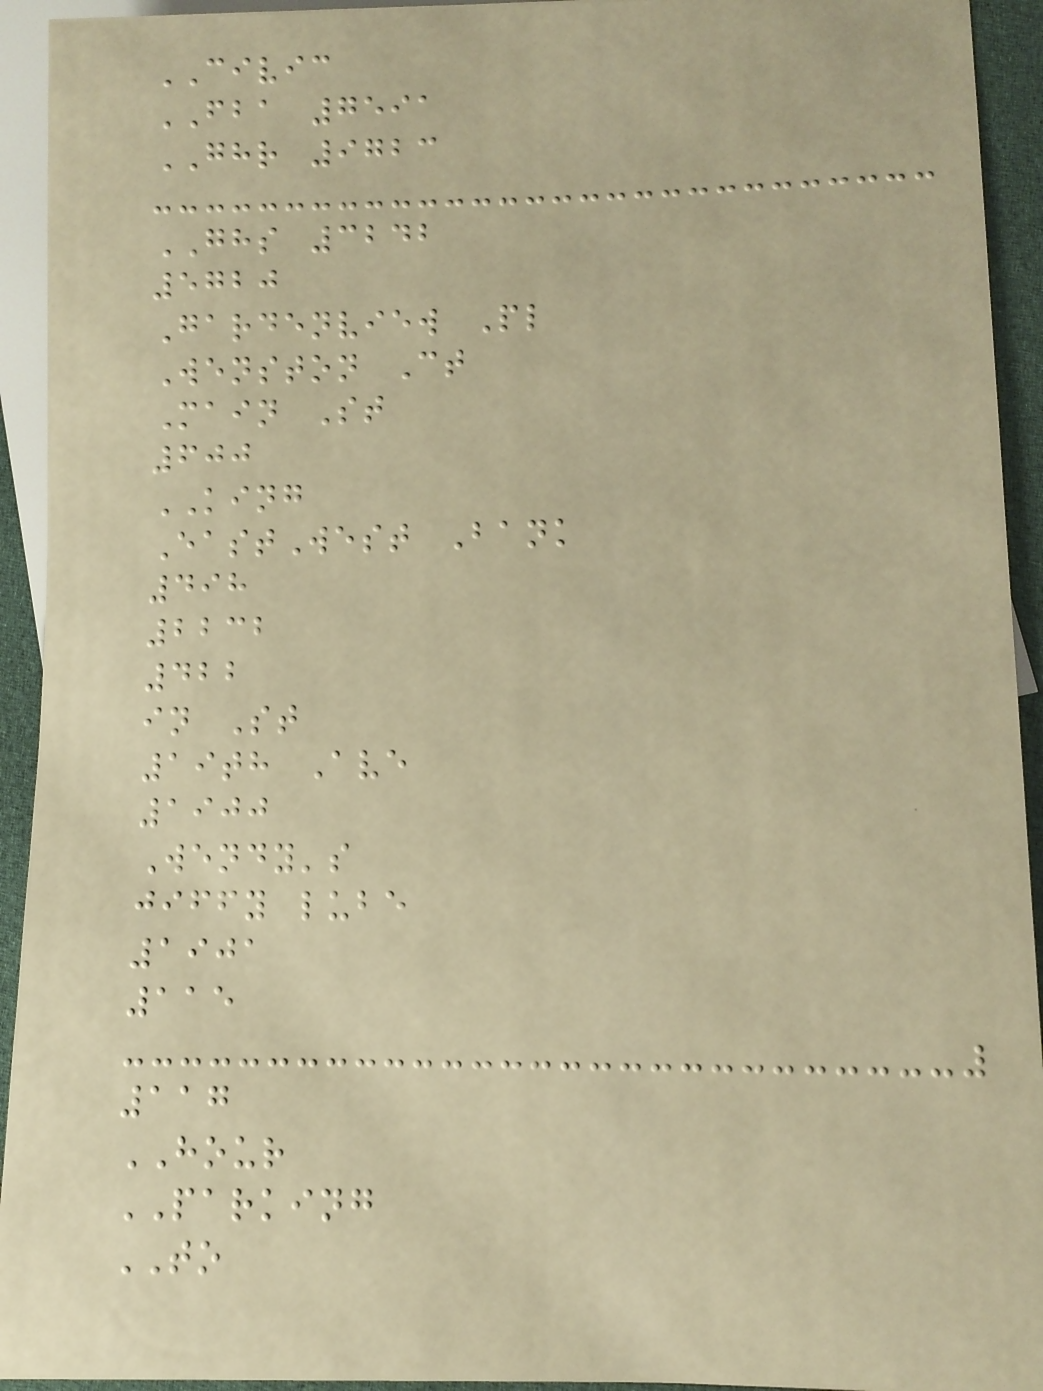CIVIC
FBA 7591
GHR 9723
GHS 3242
5720
Gardenview Pl
Wenston Ct
Main St
600
KING
EastWest Bank
498
2232
422
in St
19th Ave
1900
Wendy's
jiffy lube
1901
115
117
HOUR
PARKING
TO
